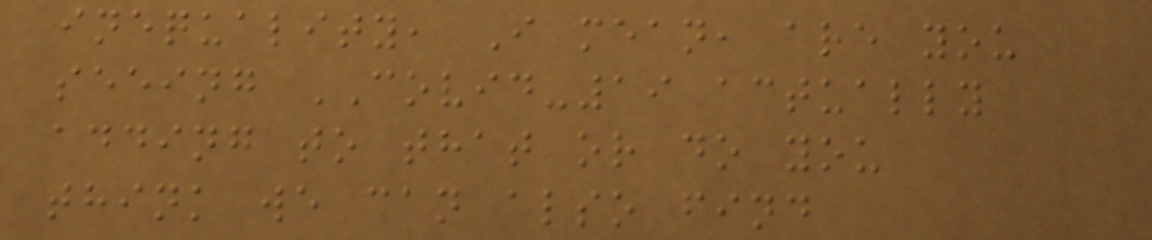inequality, I mean, are you
seeing COVID-19 actually
adding to that or do you
think we can also find
